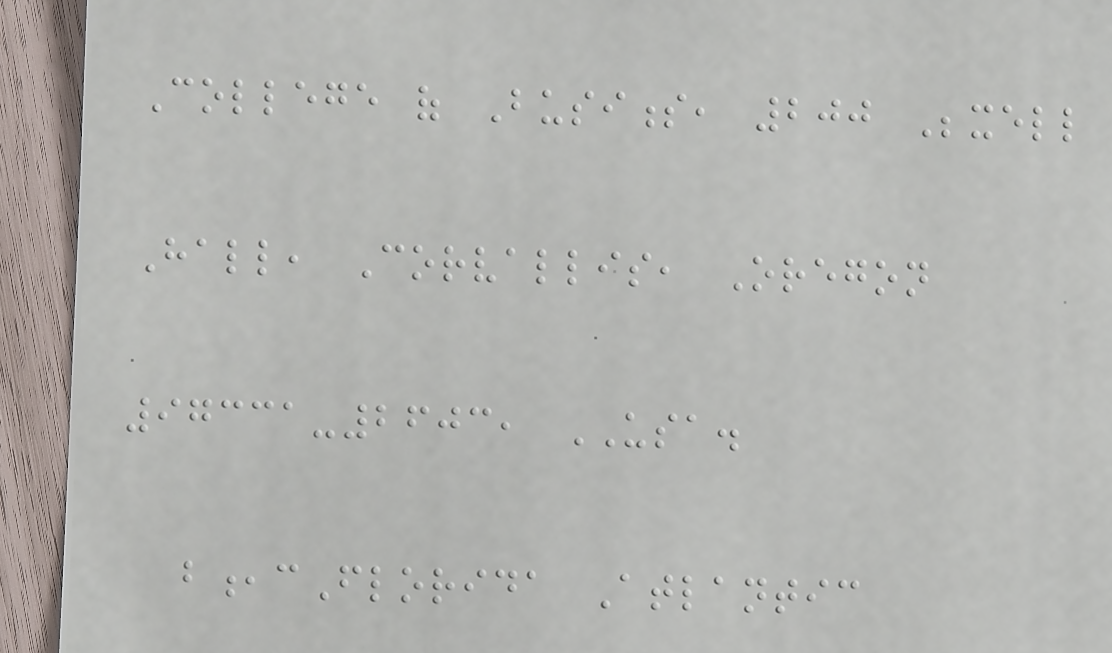College of Business, 200 Bexell
Hall, Corvallis, Oregon
97331-2603, USA.
b,cFlorida Atlantic
